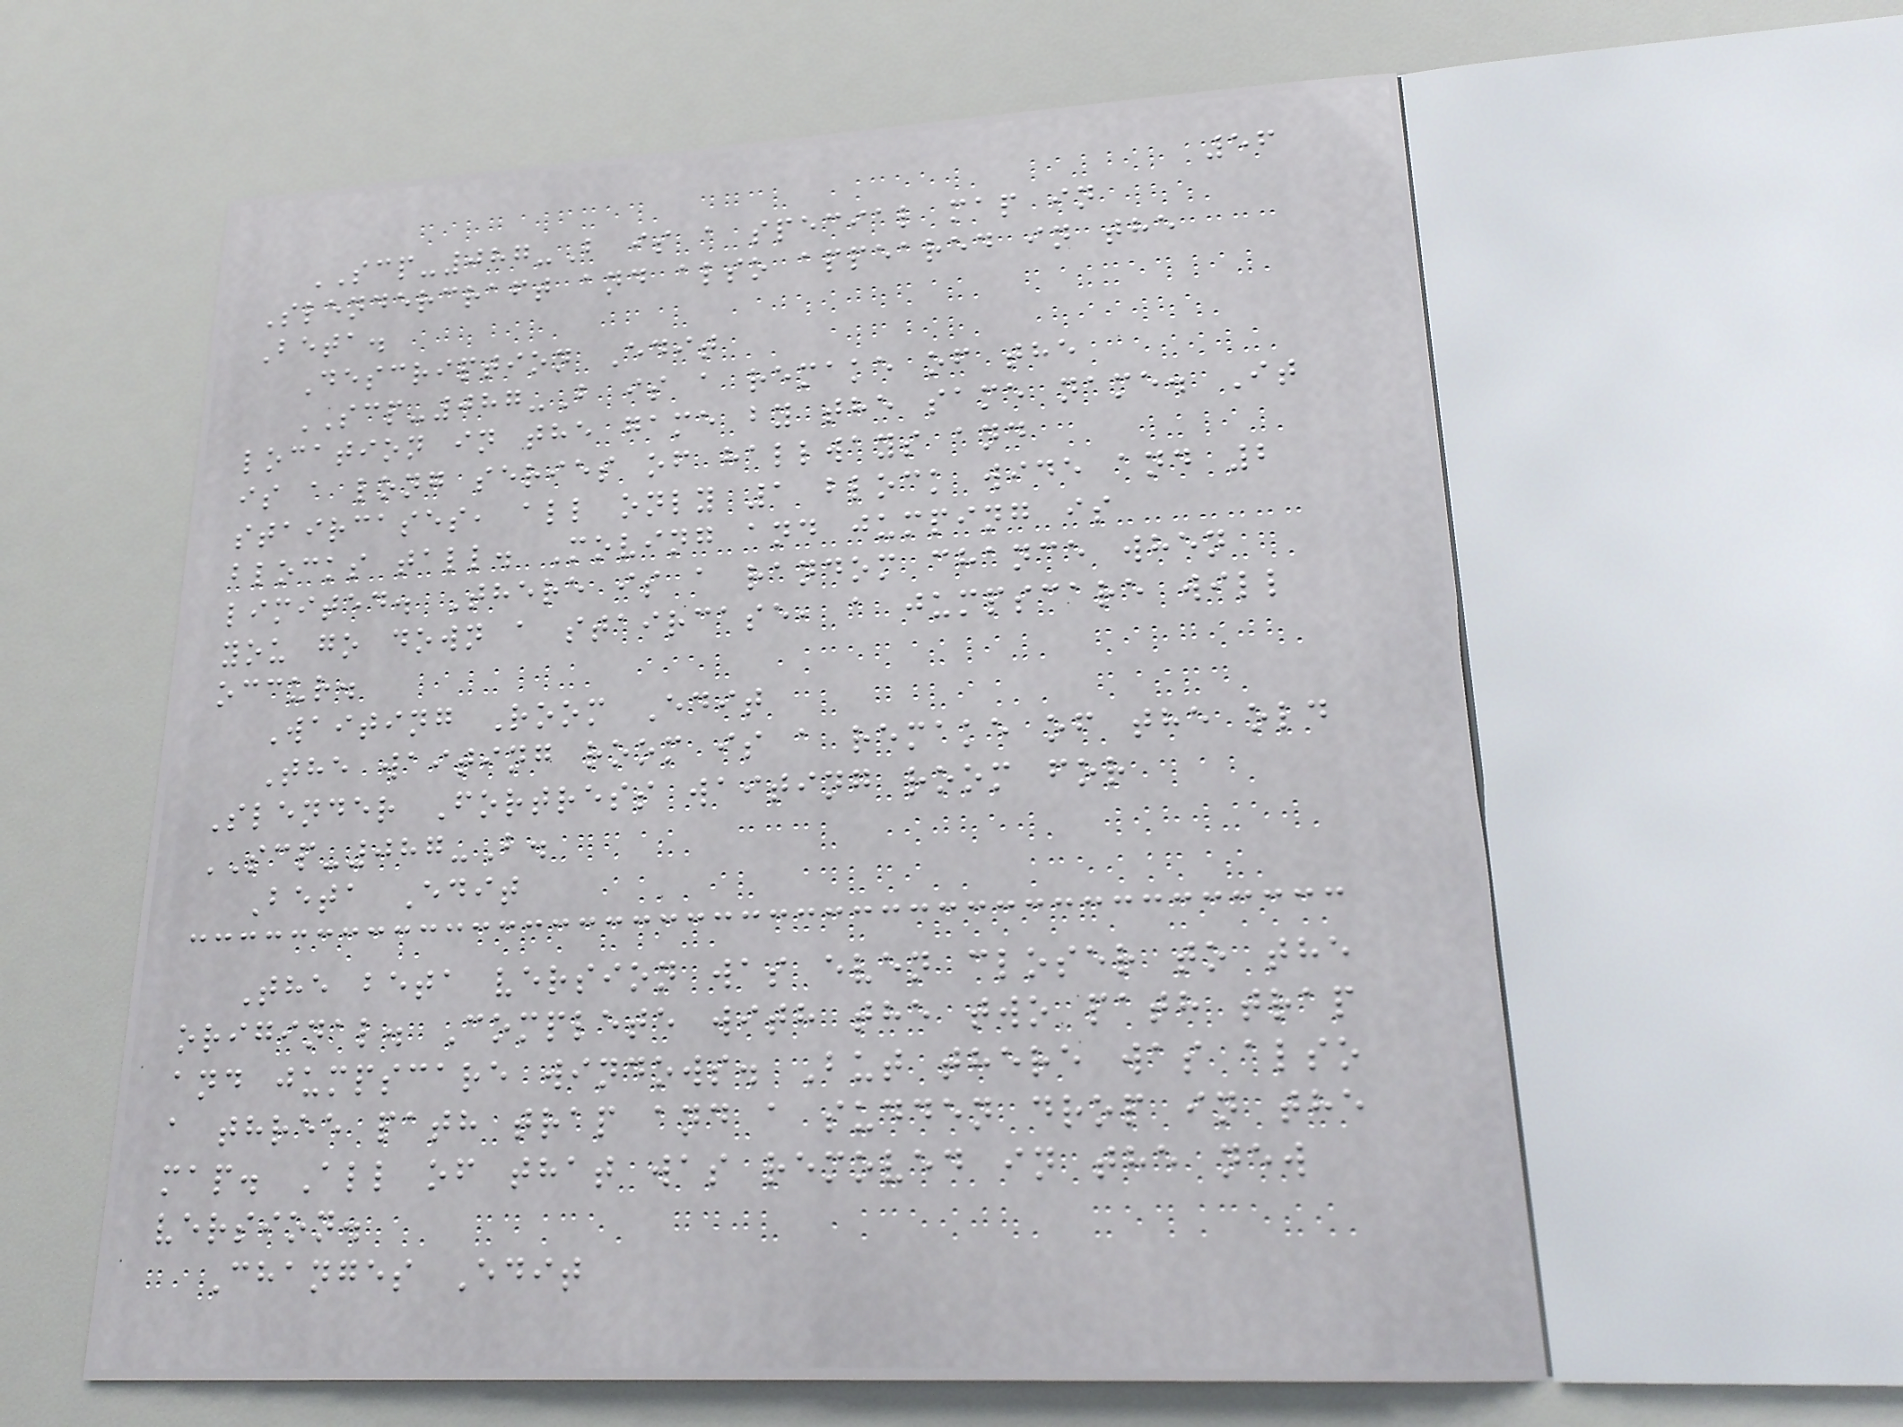56
SCP-087-B is a special map in
Slendercraft and also appeared in the
Beta.
Description Edit
SCP-087-B is a remake of the
location in the game by the same name. It
is a long series of hallways and
staircases, all only 1 block wide and 2
blocks tall. Moving and jumping is
limited. There is a random chance when
you go down a staircase, a jumpscare will
occur.
Waiting Room Edit
The waiting room is a remake of the old
Slender Fortress waiting room for
SCP-087-B.
Beta Edit
The beta version was even closer to the
original. Complete with the two path trap
and jumpscare windows. But there was also
a three path trap and a sudden drop in the
map. All of that was removed in the new
version.
Changes Edit
